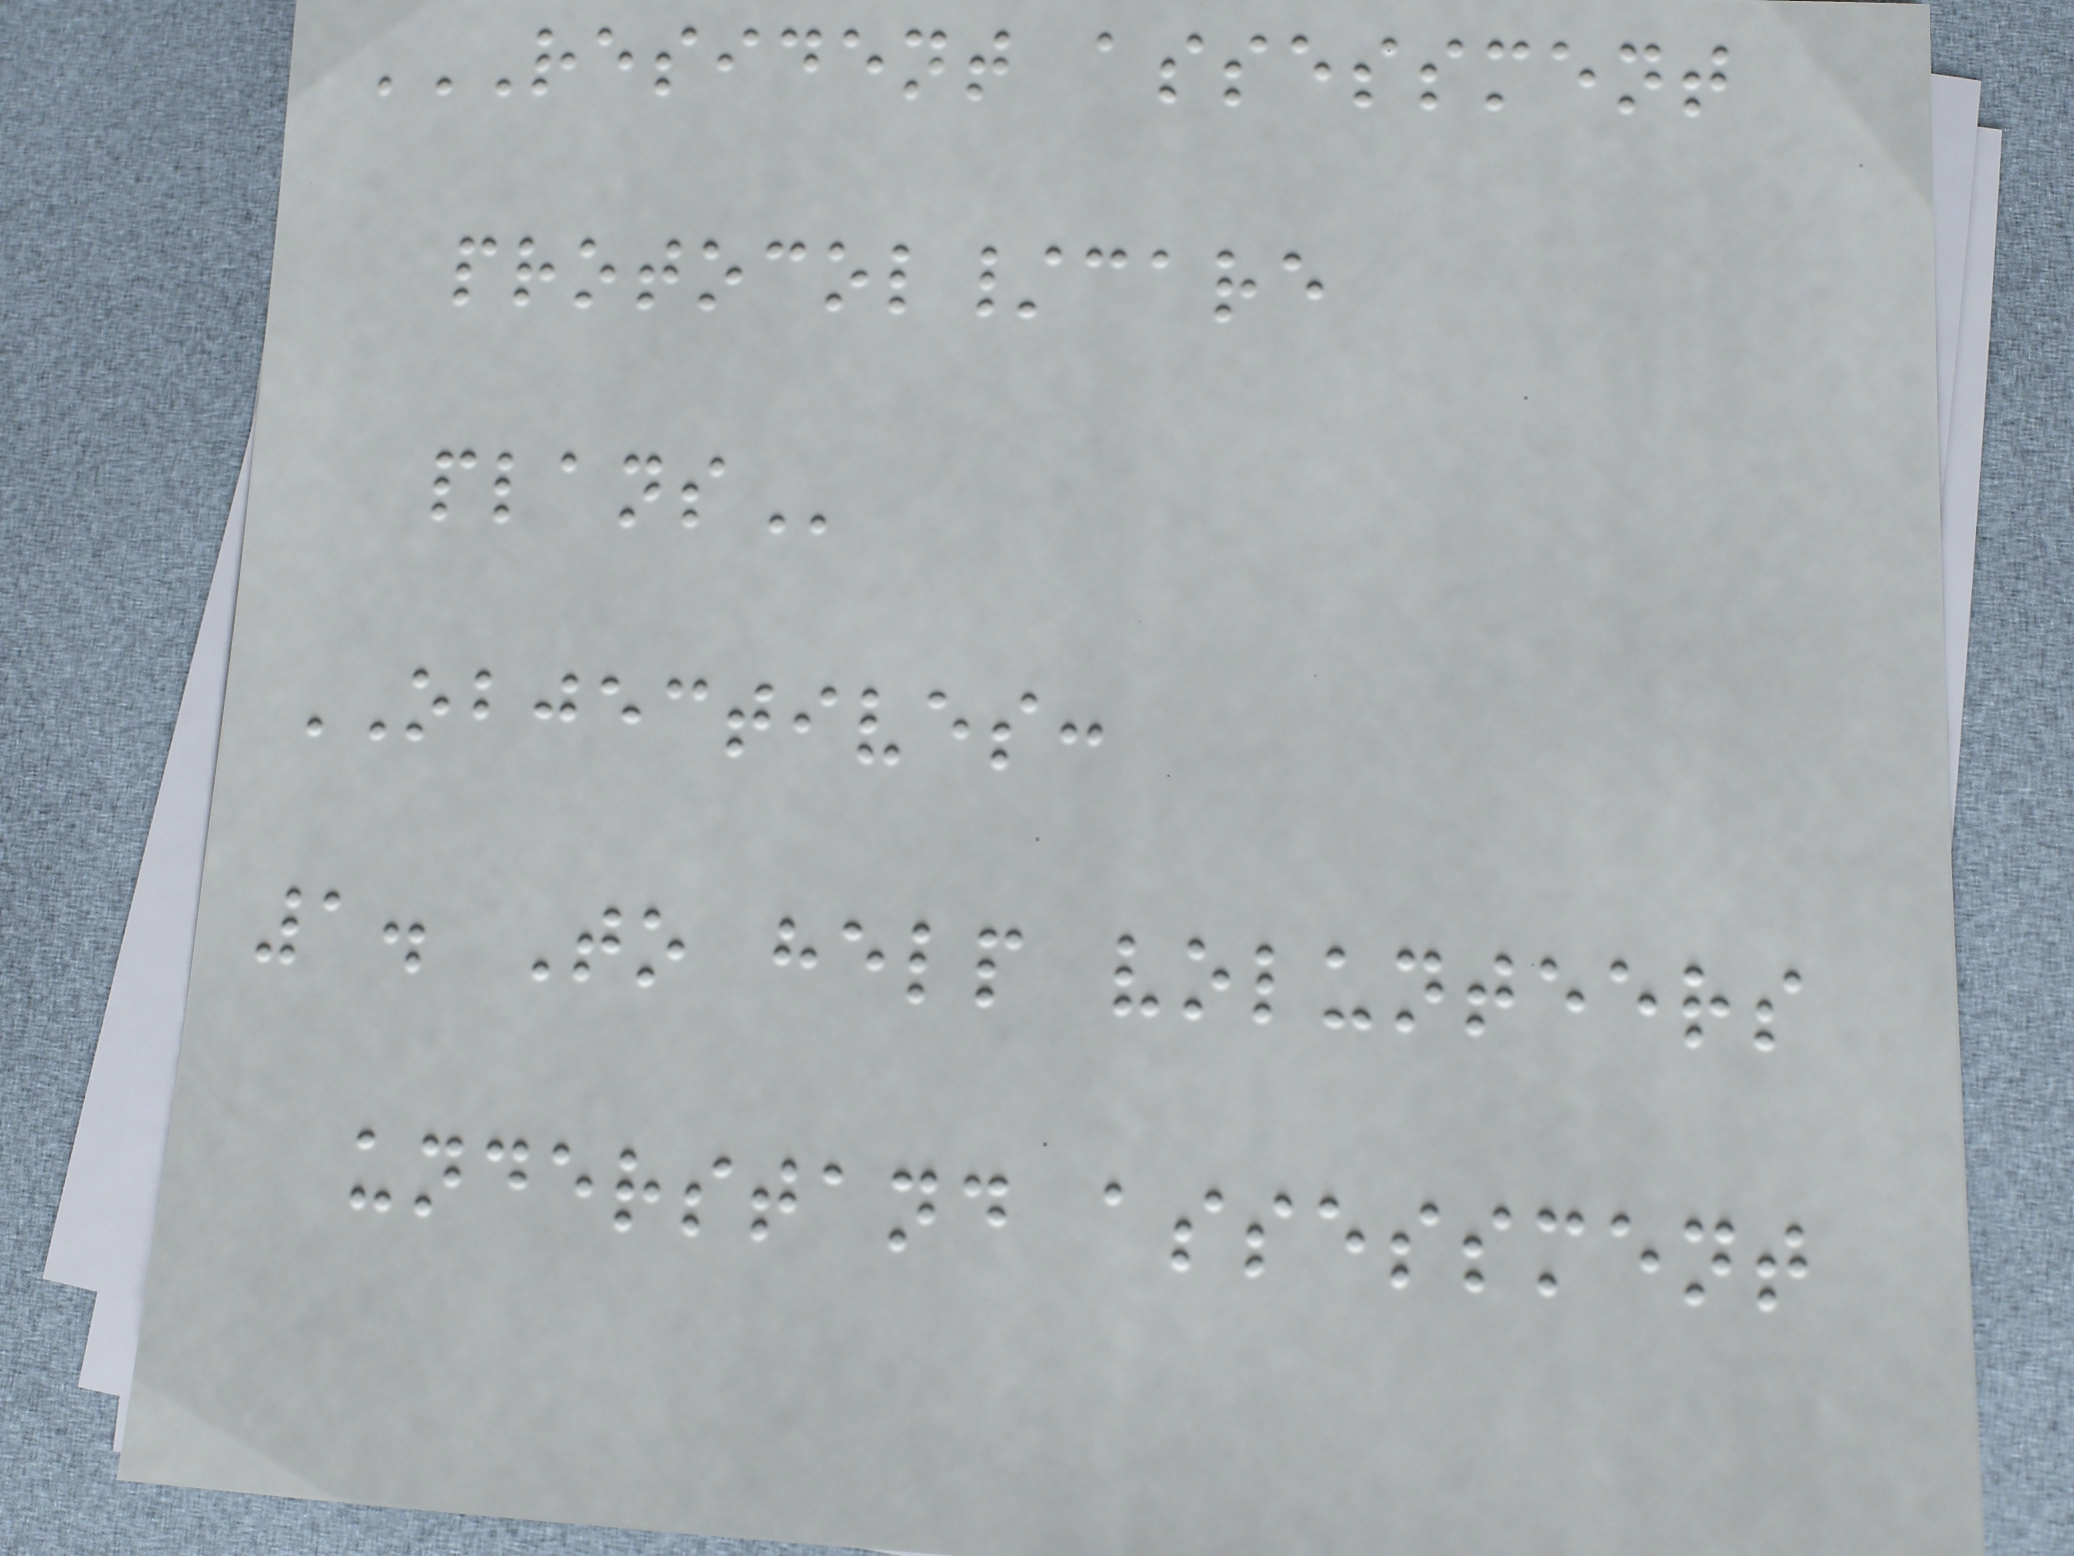RESIDENT ASSESSMENT
PROTOCOL/CARE
PLANS
OBJECTIVES:
1. To help volunteers
understand assessment
